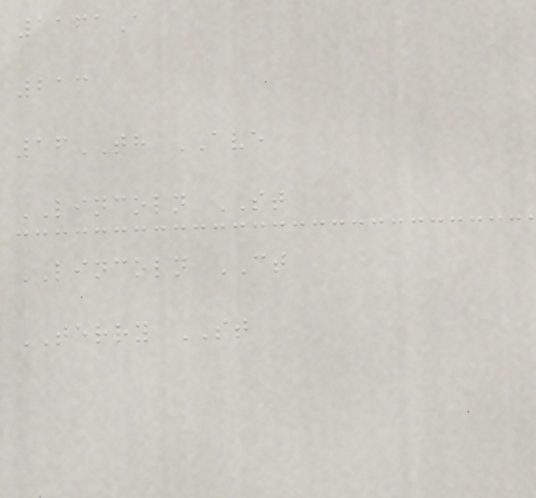1161A
213
16TH AVE
LINCOLN ST
LINCOLN CT
TERRY ST
